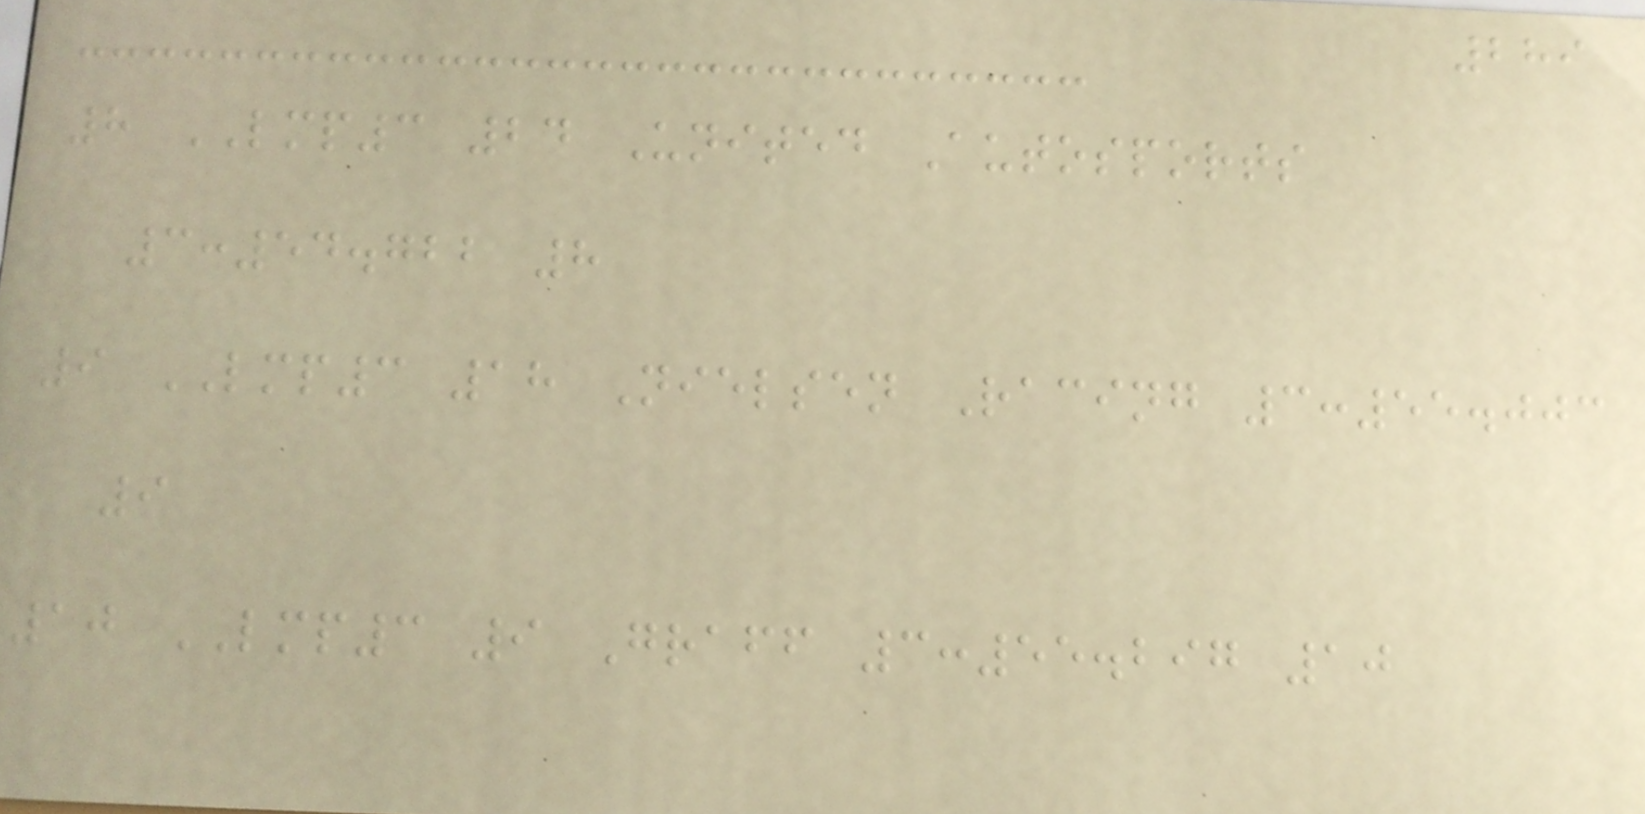289
8 LMP3 24 United Autosports
3:54.722 8
9 LMP3 18 Nielsen Racing 3:55.003
9
10 LMP3 9 Graff 3:55.297 10
